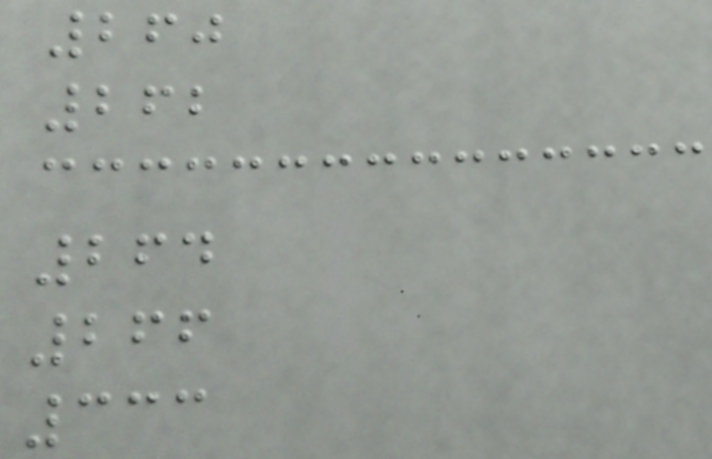260
262
264
266
333
